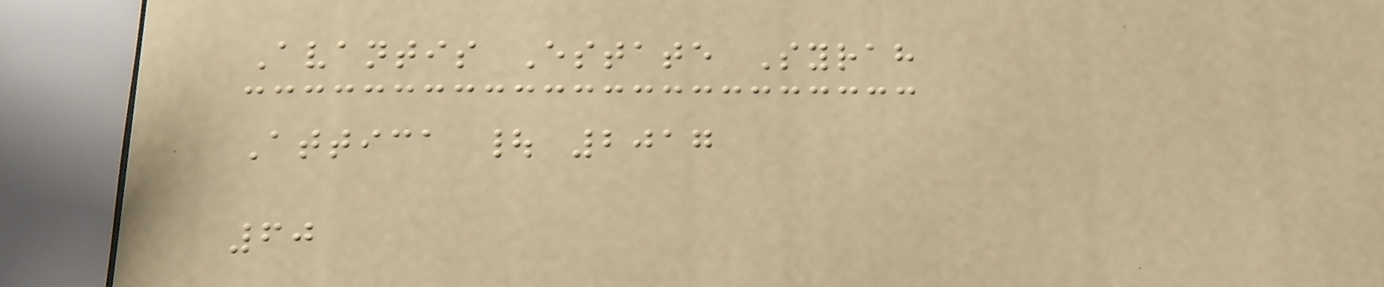Avantis Estate Syrah
Attica | 2017
60
